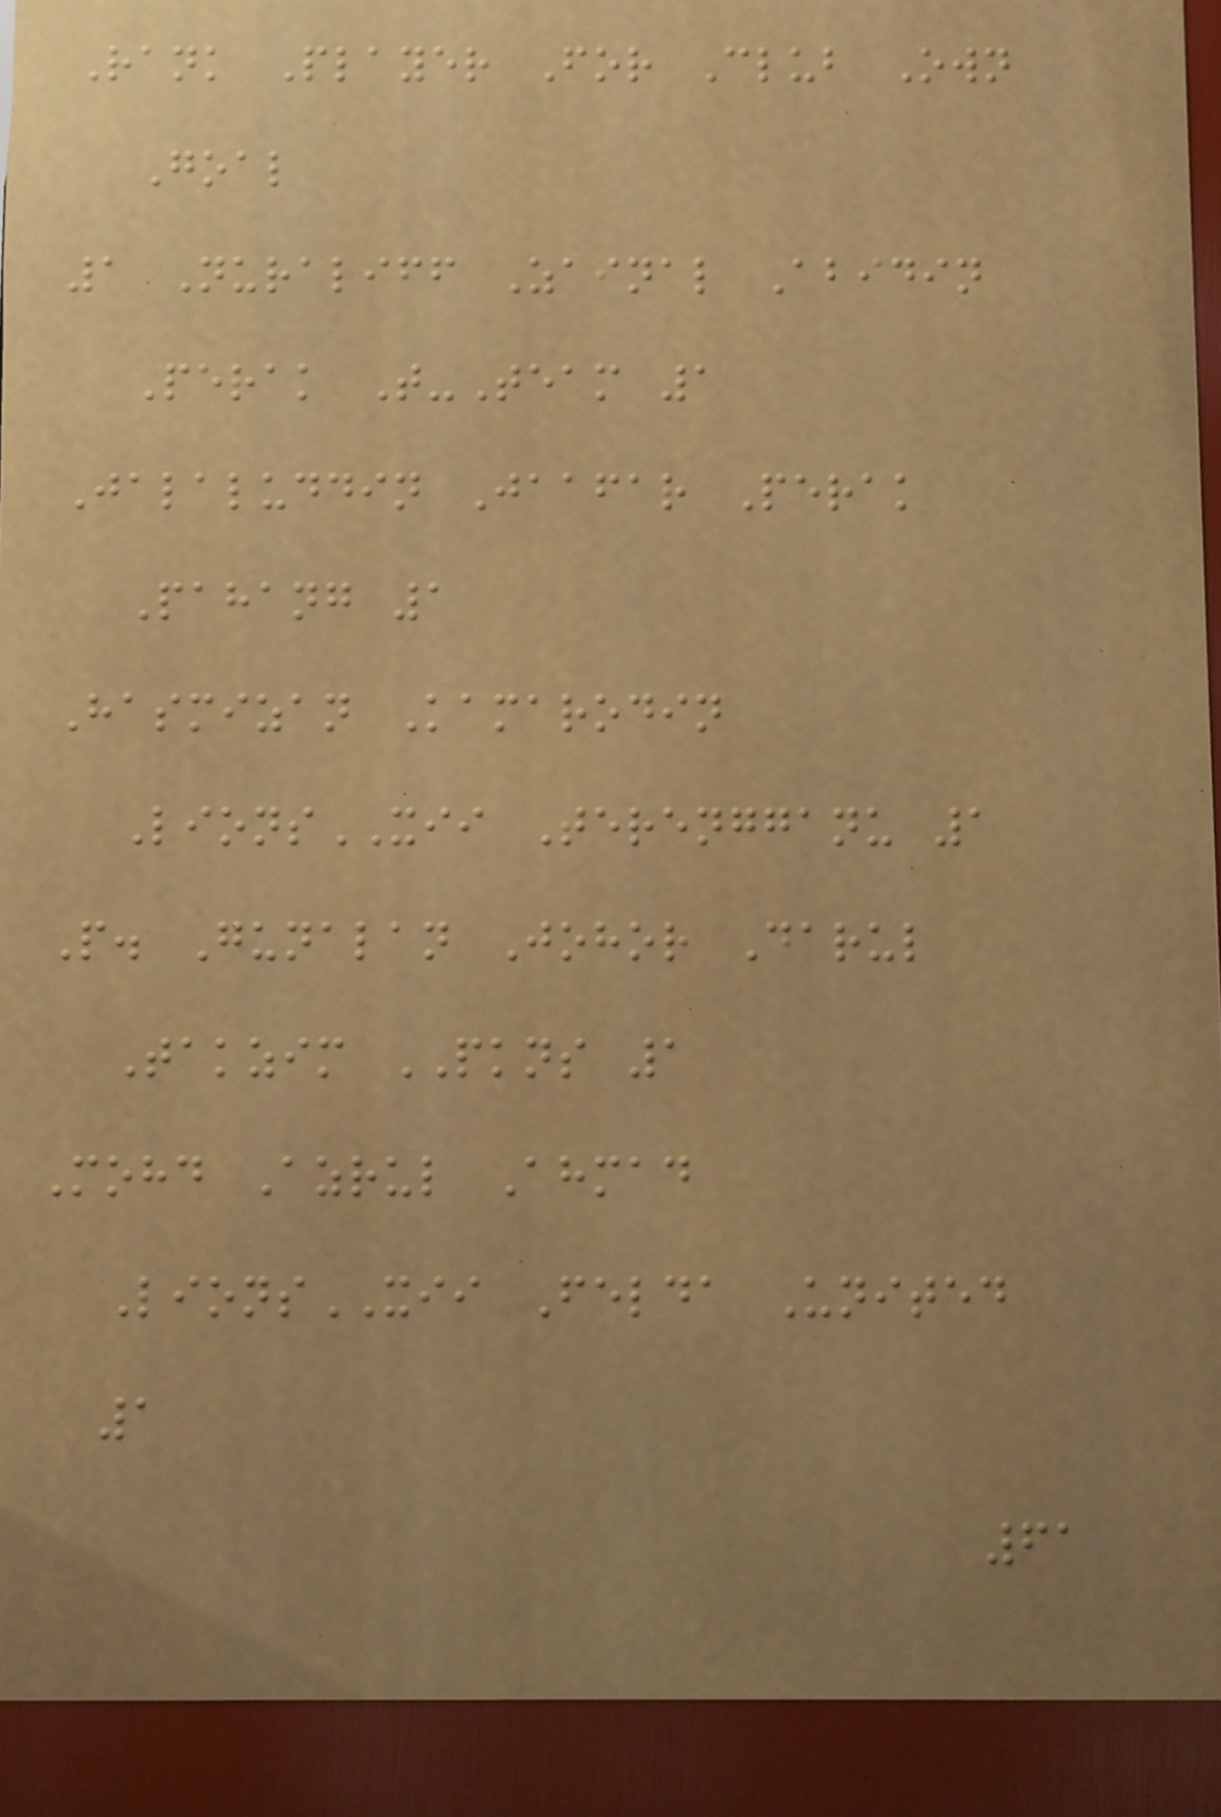Rank Player For Club Own
Goal
1 Nuraliff Zainal Abidin
Perak T-Team 1
Jalaluddin Jaafar Perak
Pahang 1
Hasmizan Kamarodin
LionsXII Terengganu 1
P. Gunalan Johor Darul
Takzim PKNS 1
Mohd Azrul Ahmad
LionsXII Felda United
1
61
